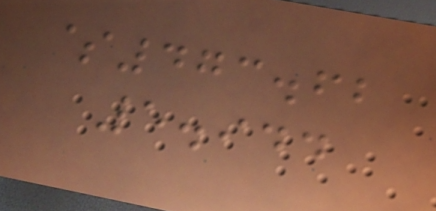$473.62
5.944
